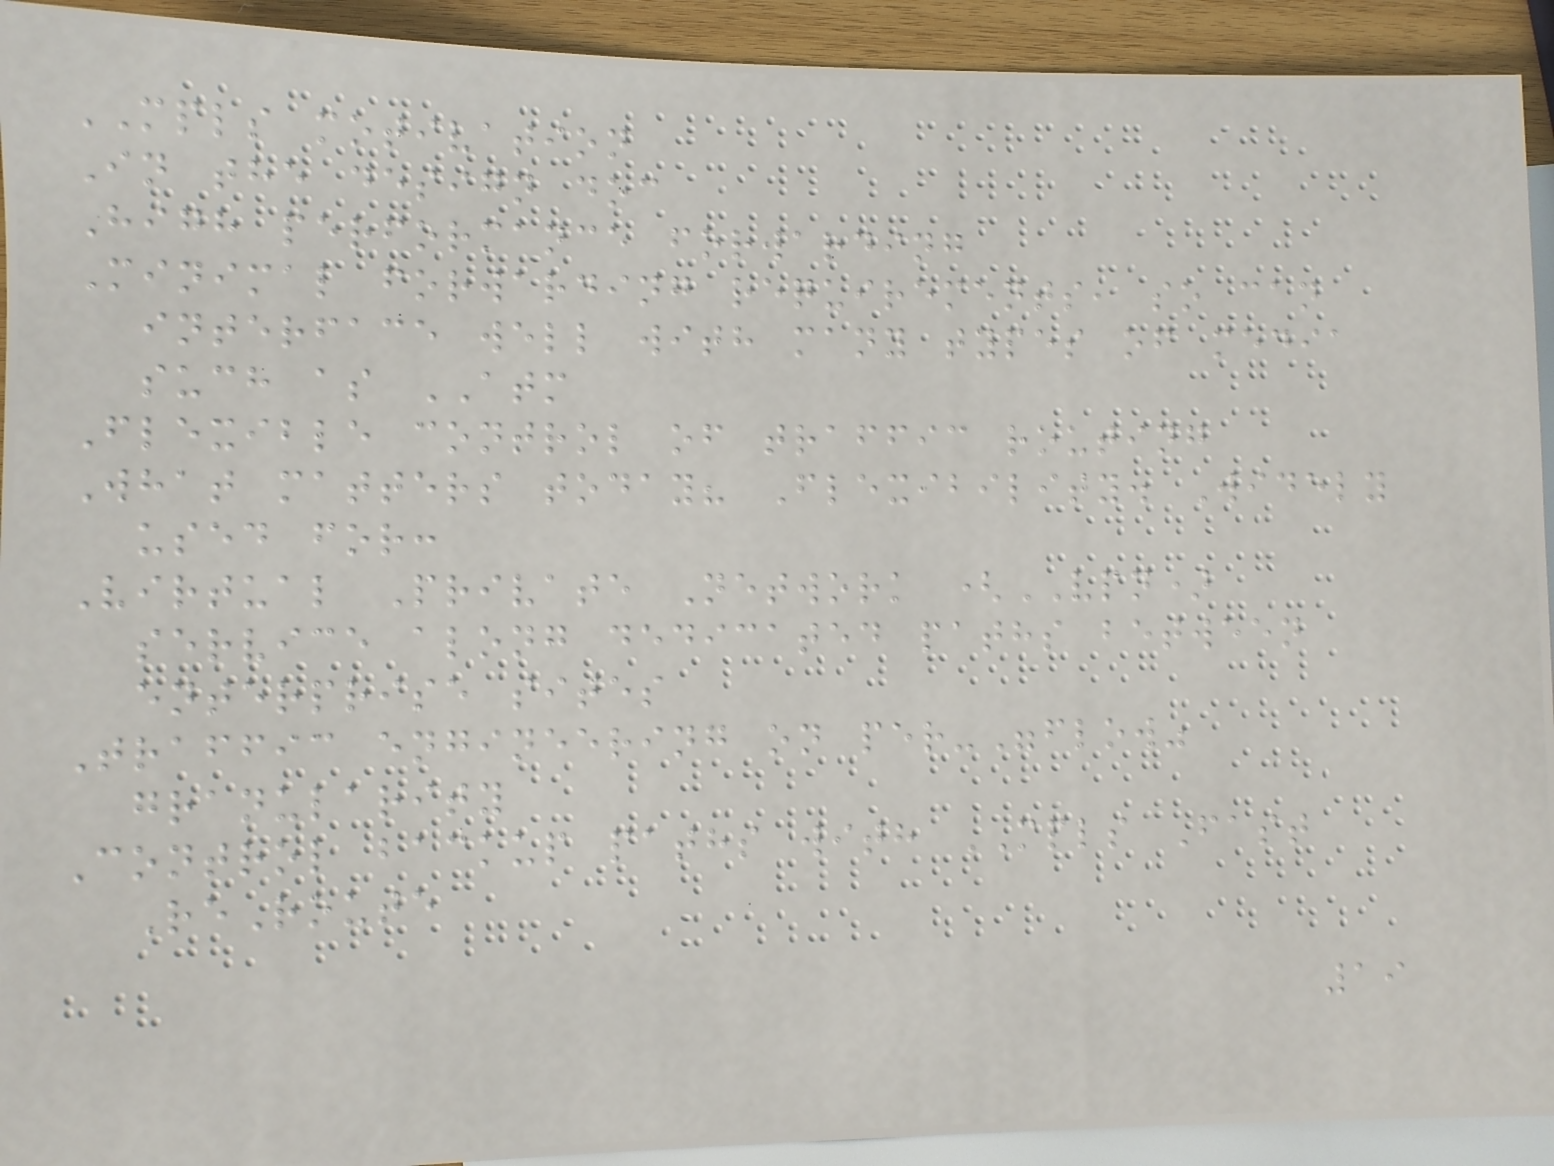MPLS motivation
In the design doc
High performance forwarding
Minimal forwarding requirements, so can
interface well with many types of media
such as ATM
Flexible control of traffic routing
What matters today? Flexibility. Widely
used for:
Virtual Private Network (VPN)
service along dedicated paths between
enterprise sites
Traffic engineering on per-"flow"
granularity
Control backup paths with MPLS Fast
ReRoute
19
